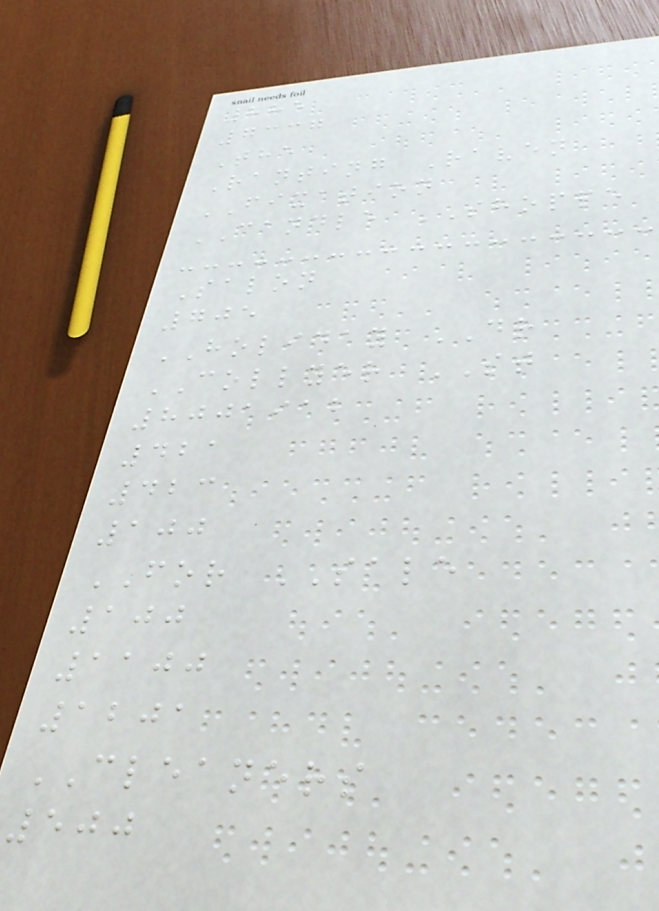885
7337
The
Ranting Raven
FIXATION
CANDLE SHOPPE
Salon
705
HOLIDAY DR
COLLYER ST
8001912
421
423
100
FOR SALE
100
1100
1201
CLEANERS
500
